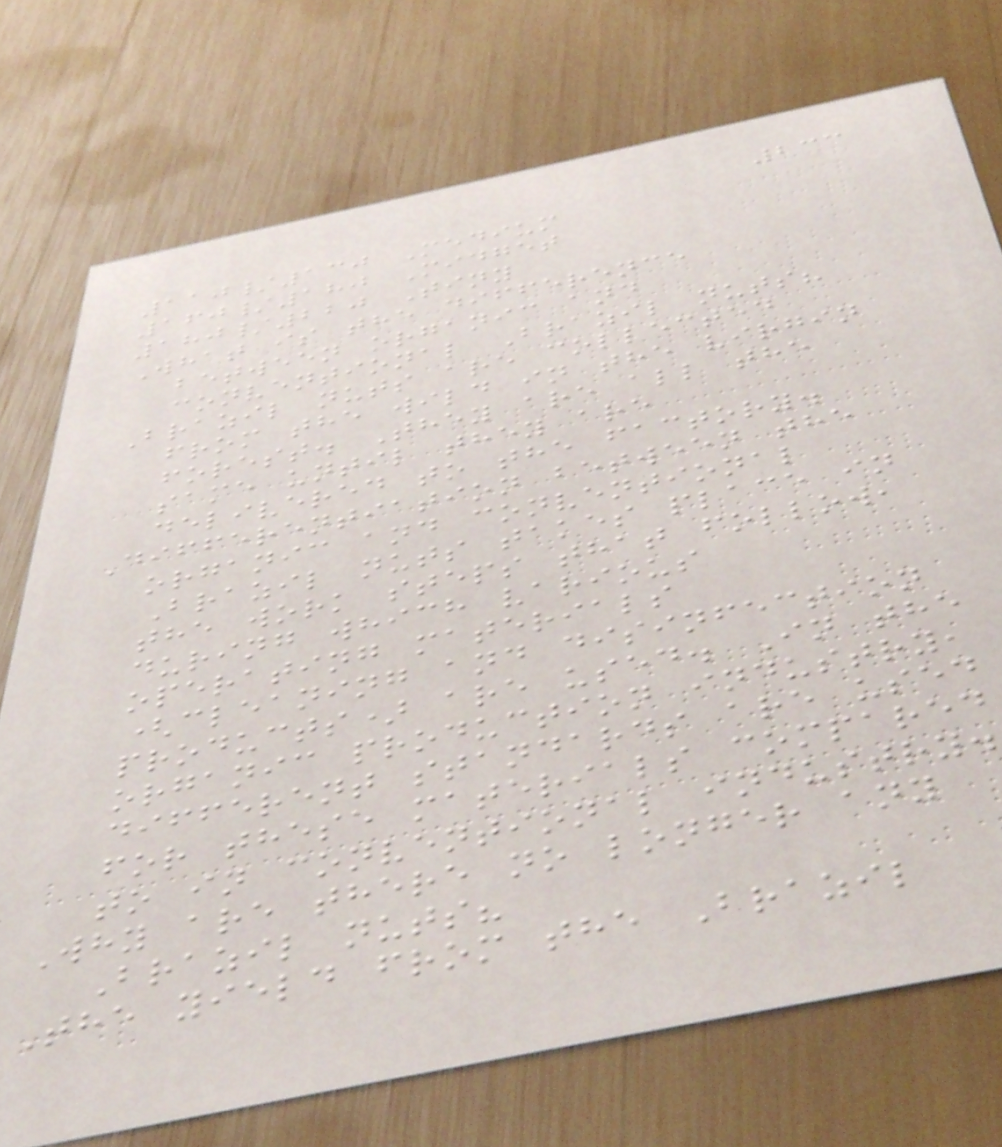233
110/130 Medium
160/180 Midget
180/220 Tiny
What is the difference
between organic and
conventional Brazil nuts?
Brazil nuts are collected
from the wild in the virgin
forest. They are all the
same until they are
delivered to the factory.
Differentiation between the
organic and conventional
Brazil nuts takes place in
the work steps that follow,
during which various
operating materials
(cleaning and disinfection
products) are used. In the
organic production industry,
different standards are used
for these materials compared
to in conventional industry.
Why are there no longer any
Brazil nuts?
The yield from the Brazil
